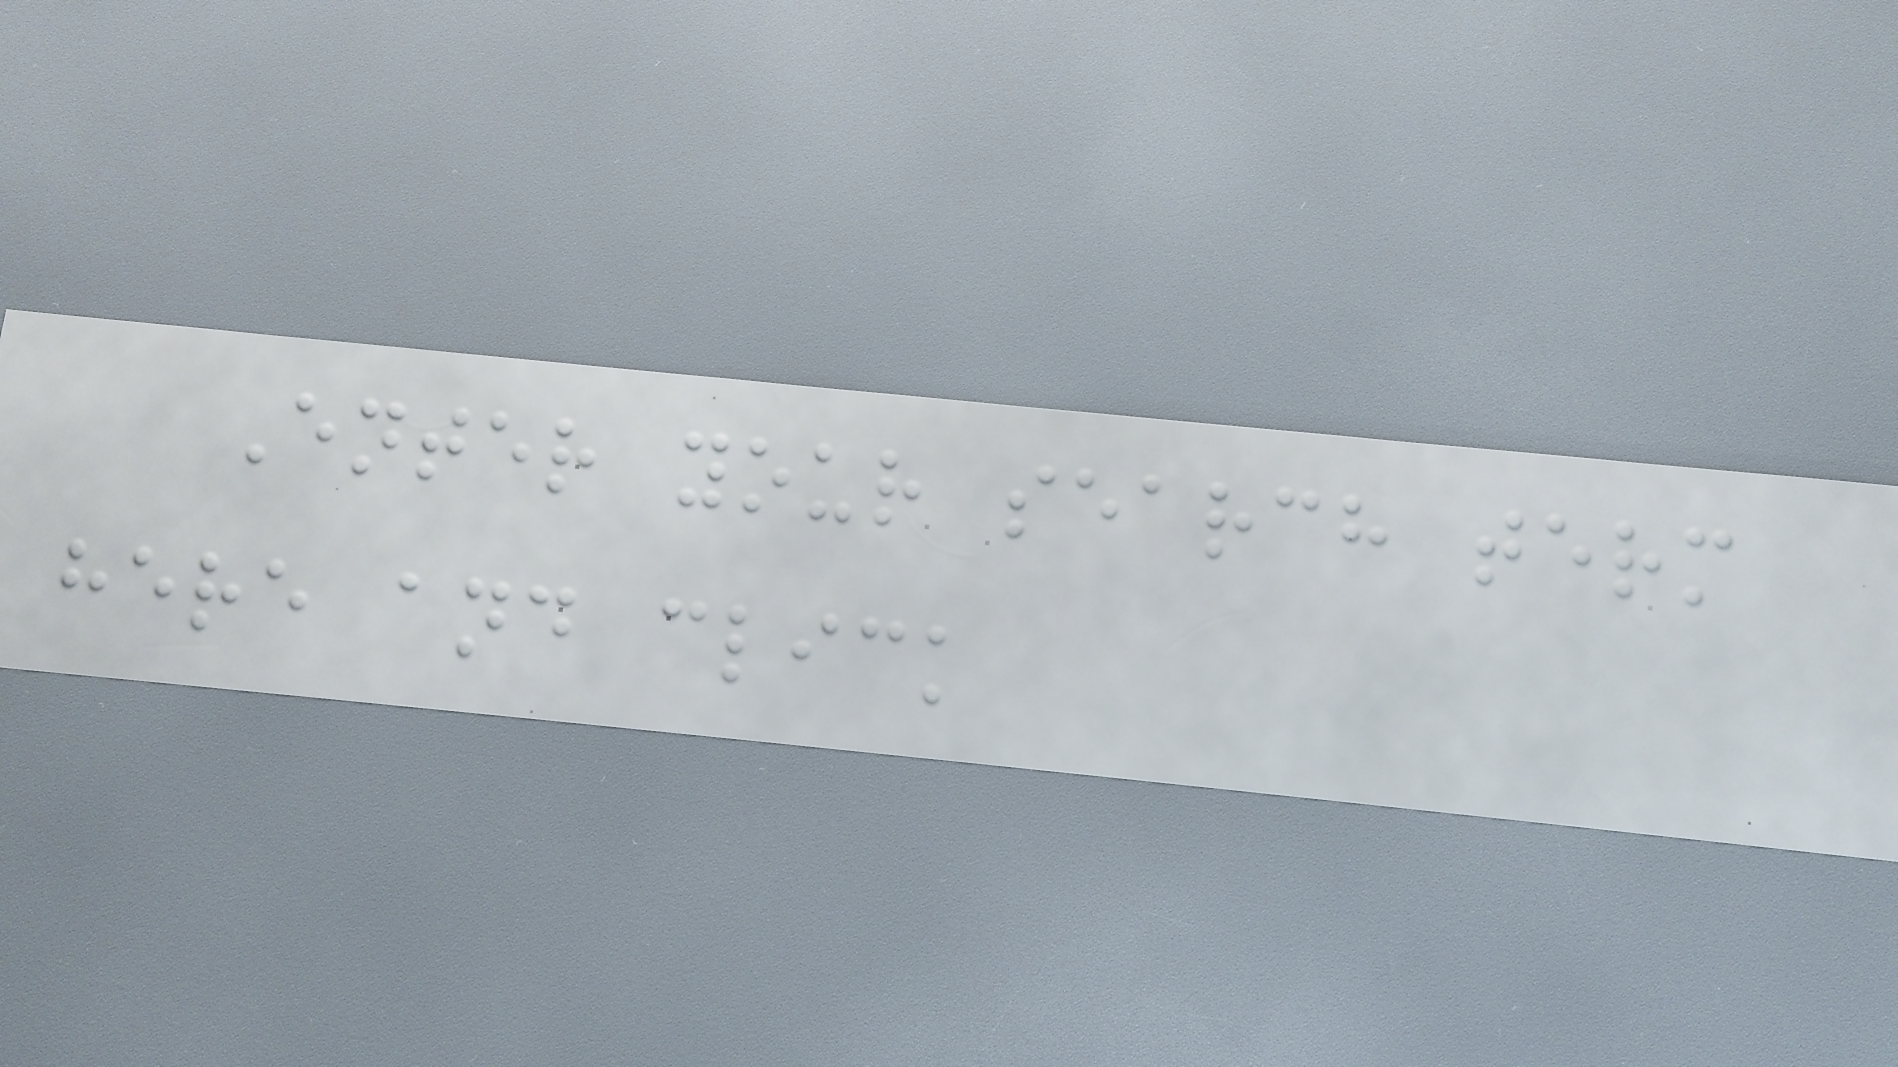Enter your search term
here and click
